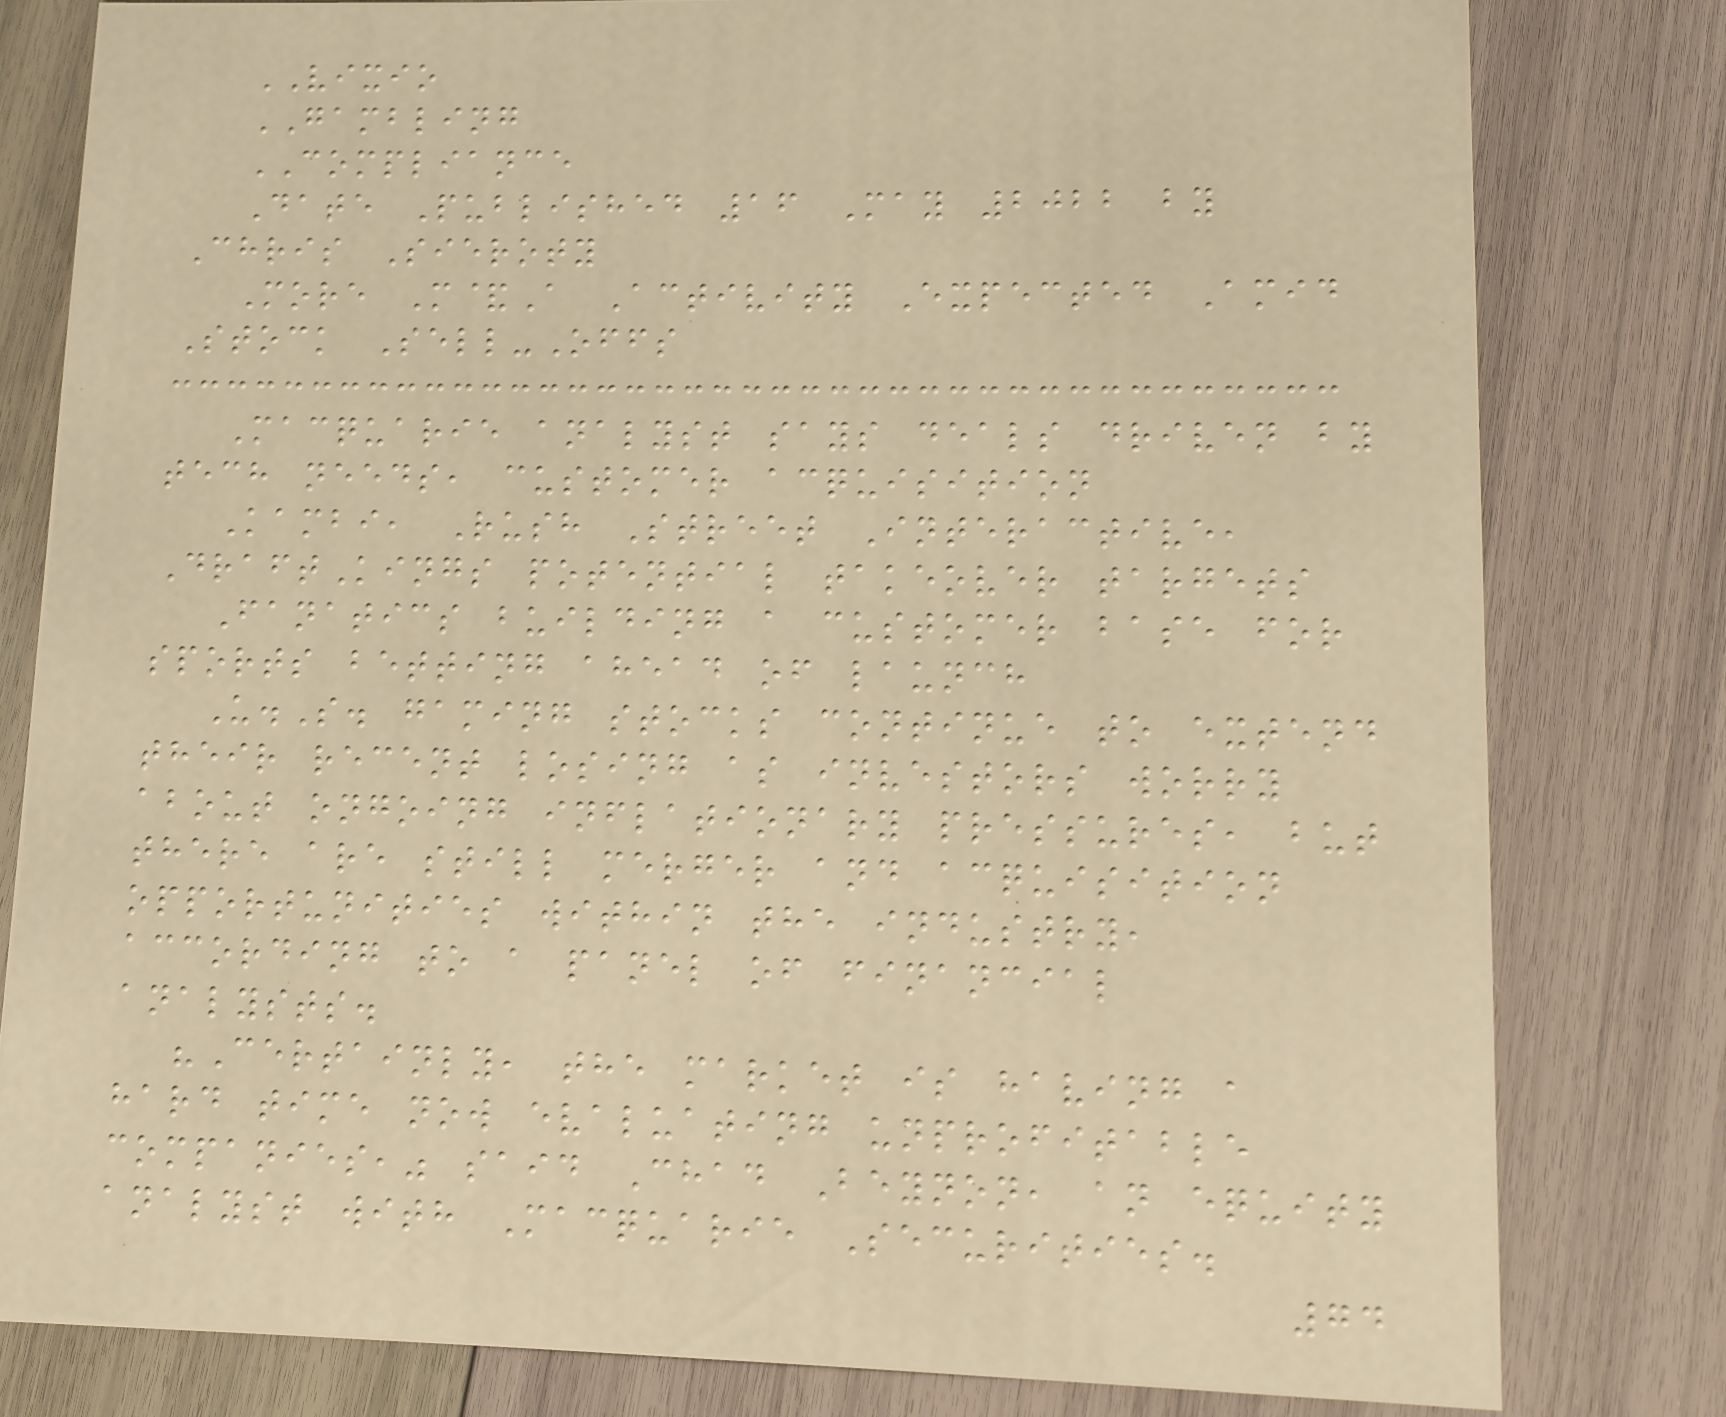VIXIO
GAMBLING
COMPLIANCE
Date Published 16 May 2022 by
Chris Sieroty
More M&A Activity Expected Amid
Stock Sell-Offs
Macquarie analyst says deals driven by
tech needs, customer acquisition
Kambi, Rush Street Interactive,
DraftKings potential takeover targets
Fanatics building a customer base for
sports betting ahead of launch
U.S. gaming stocks continue to extend
their recent losing as investors worry
about ongoing inflationary pressures, but
there are still merger and acquisition
opportunities within the industry,
according to a panel of financial
analysts.
"Certainly, the market is having a
hard time now evaluating unprofitable
companies," said Chad Beynon, an equity
analyst with Macquarie Securities.
74
